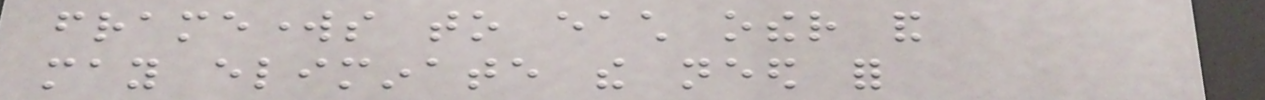frameworks to each other and
may eliminate the need for
